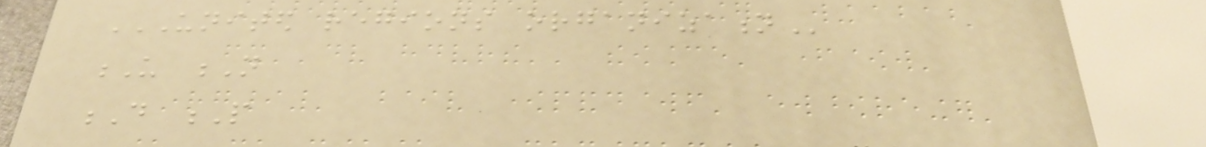UNITED REGIONS ORGANIZATION
U N
D P
